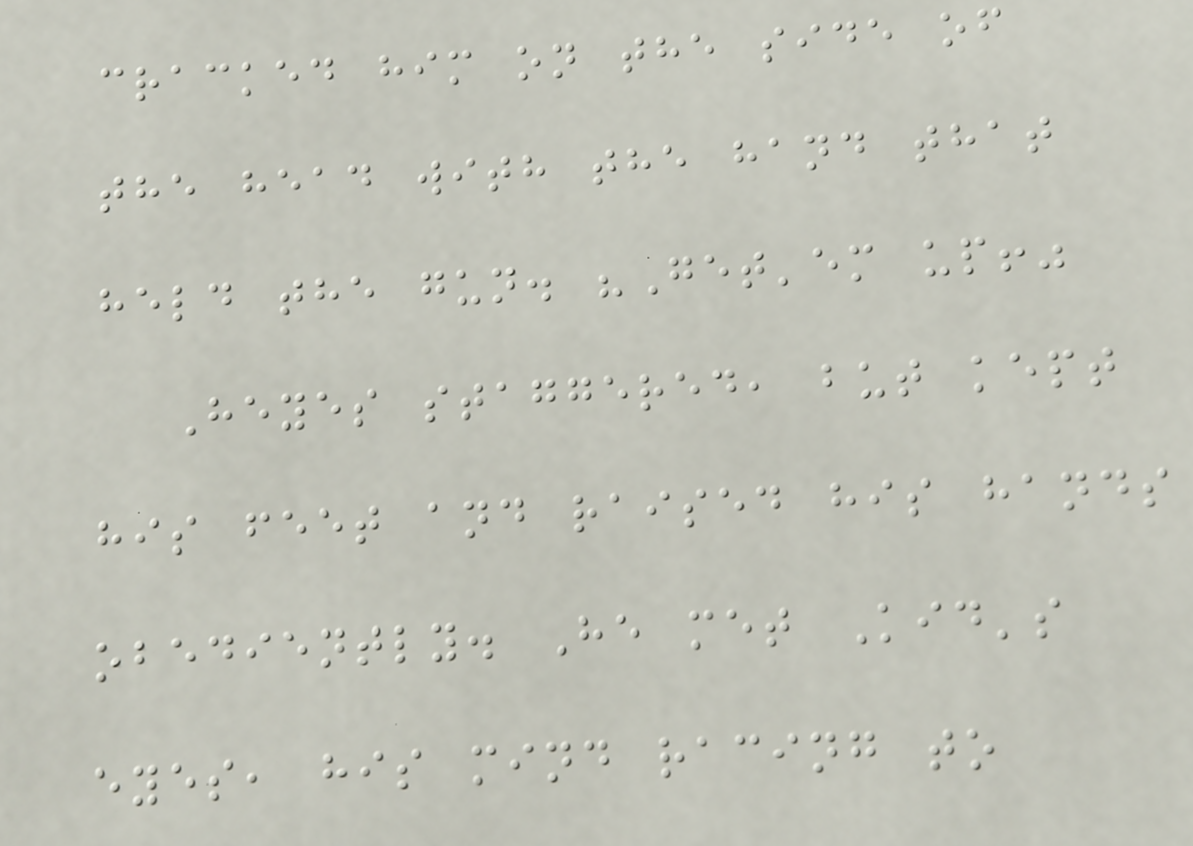cracked him on the side of
the head with the hand that
held the gun. "Get'em up!"
Heyes staggered, but kept
his feet and raised his hands
obediently. He met Kid's
eyes, his mind racing to
